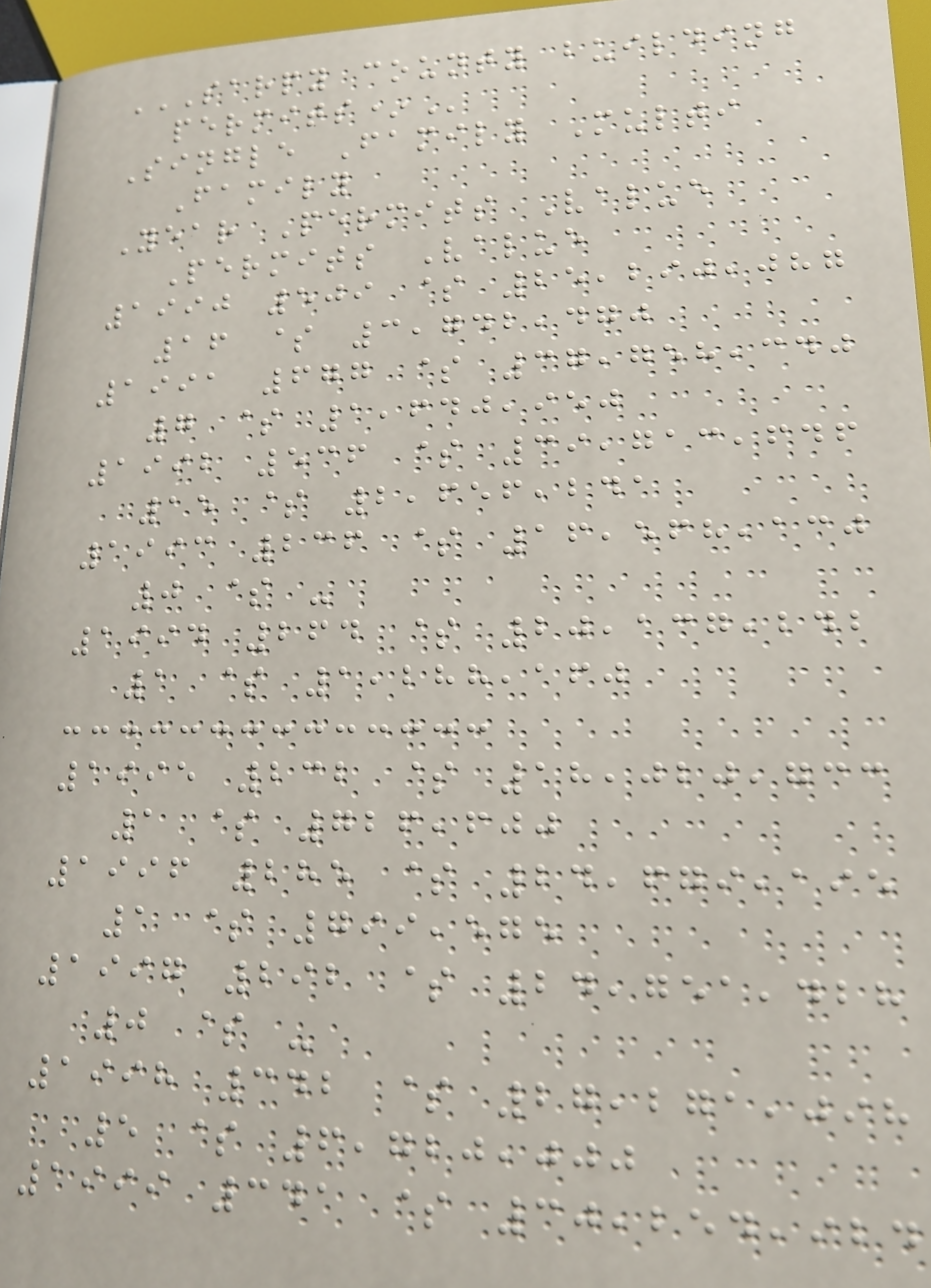SARPY COUNTY BUILDING
PERMITS*
Single Family Multi
Family
Year Permits Value
Permits Value
1990 509 $ 25,290,087
16 $ 3,742,470
1991 677 $ 37,758,340
7 $ 1,640,950
1992 536 $ 39,713,646
15 $ 2,656,241
1993 236 $ 16,568,130
0 $ -
1994 264 $ 20,137,242
1 $ 1,288,160
1995 232 $ 18,020,733
1 $ 726,600
1996 285 $ 24,679,195
1 $ 799,575
1997 292 $ 24,751,428
0 $ -
1998 342 $ 27,271,098
5 $ 6,720,000
1999 341 $ 30,254,924
